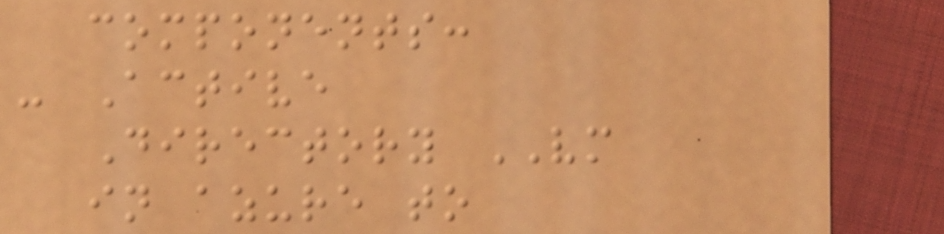components:
- Active
Directory VM
in azure to
